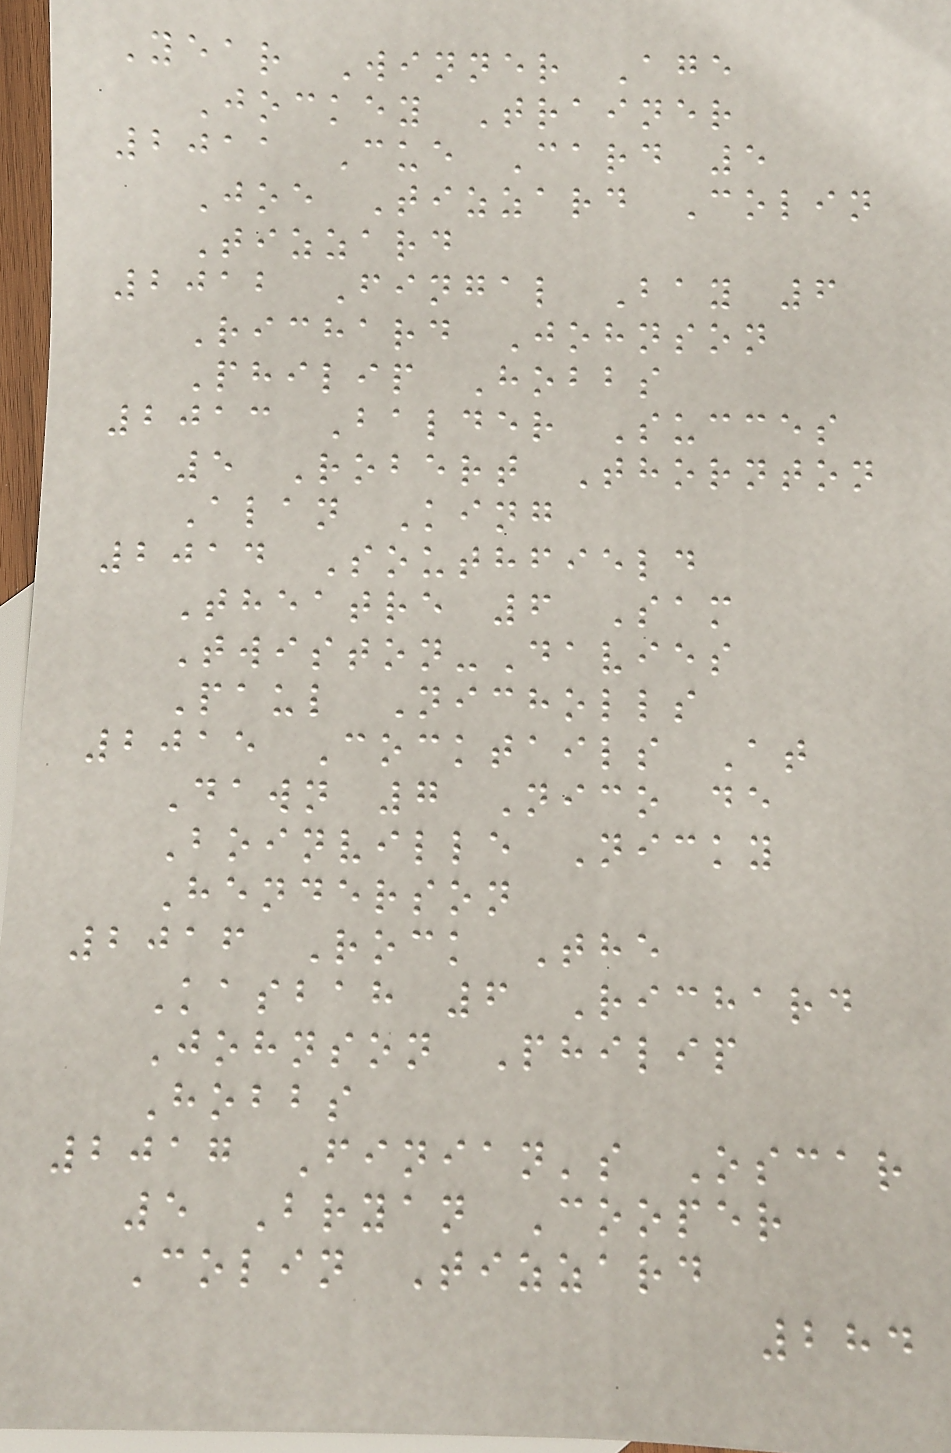Year Winner Age
Jockey Trainer
2011 Cue Card 5
Joe Tizzard Colin
Tizzard
2012 Fingal Bay 6
Richard Johnson
Philip Hobbs
2013 Balder Succes
5 Robert Thornton
Alan King
2014 Southfield
Theatre 6 Sam
Twiston-Davies
Paul Nicholls
2015 Cocktails At
Dawn 7 Nico de
Boinville Nicky
Henderson
2016 Rock The
Kasbah 6 Richard
Johnson Philip
Hobbs
2017 Finian's Oscar
5 Bryan Cooper
Colin Tizzard
284
